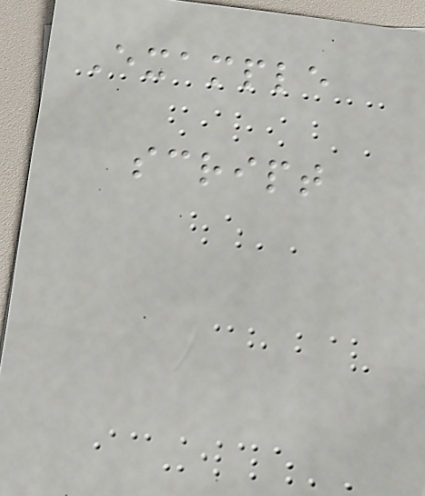Example
script
